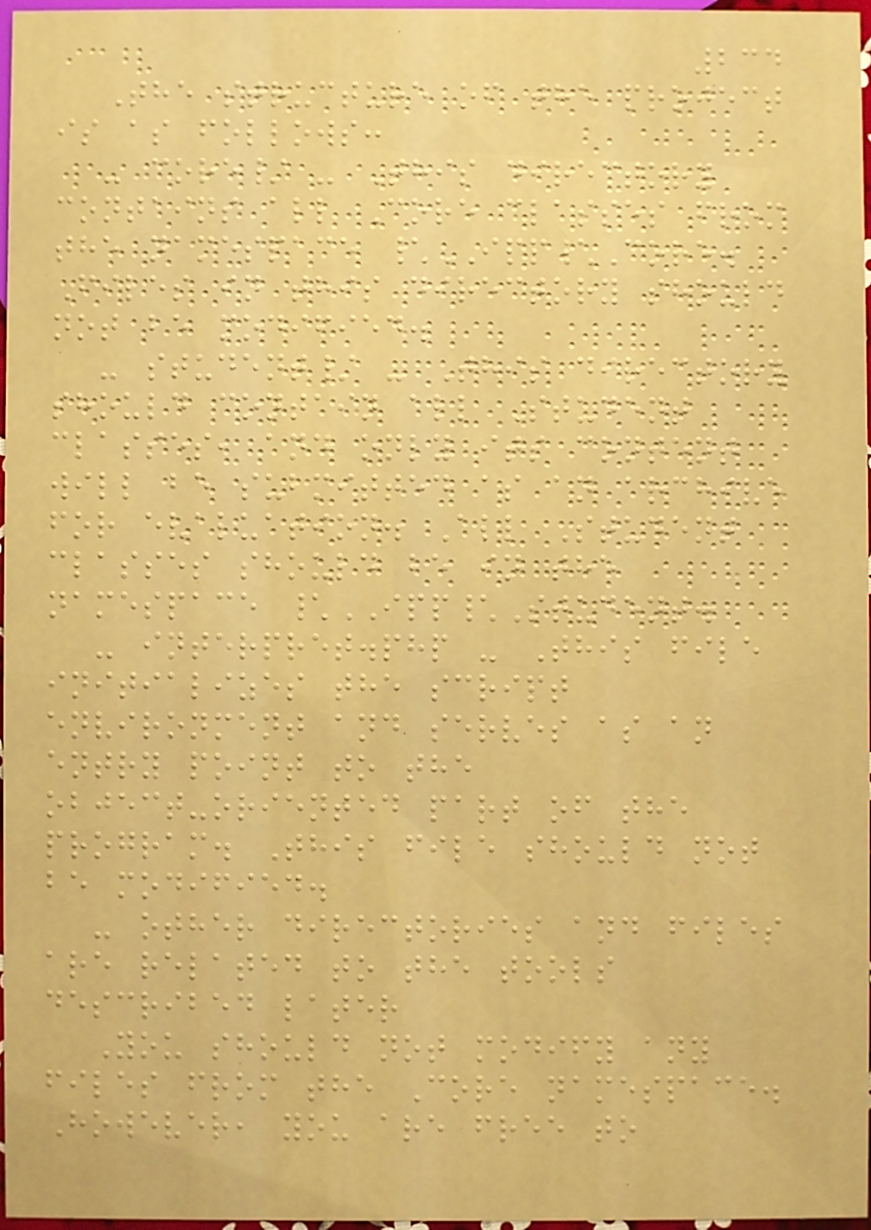234
The structure of the project
is as follows:
- core/ - This directory
contains all Core classes from
the namespace \IPP\Core.
Files in this directory should
not be modified.
- student/ - This directory
should contain all Student
classes, and only its content
will be submitted as an archive
for evaluation. All Student
classes should be in the
namespace \IPP\Student.
- interpret.php - This file
initializes the script
environment and serves as an
entry point to the
object-oriented part of the
program. This file should not
be modified.
- other directories and files
are related to the tools
described later
You should not modify any
files from the Core namespace.
However, you are free to
